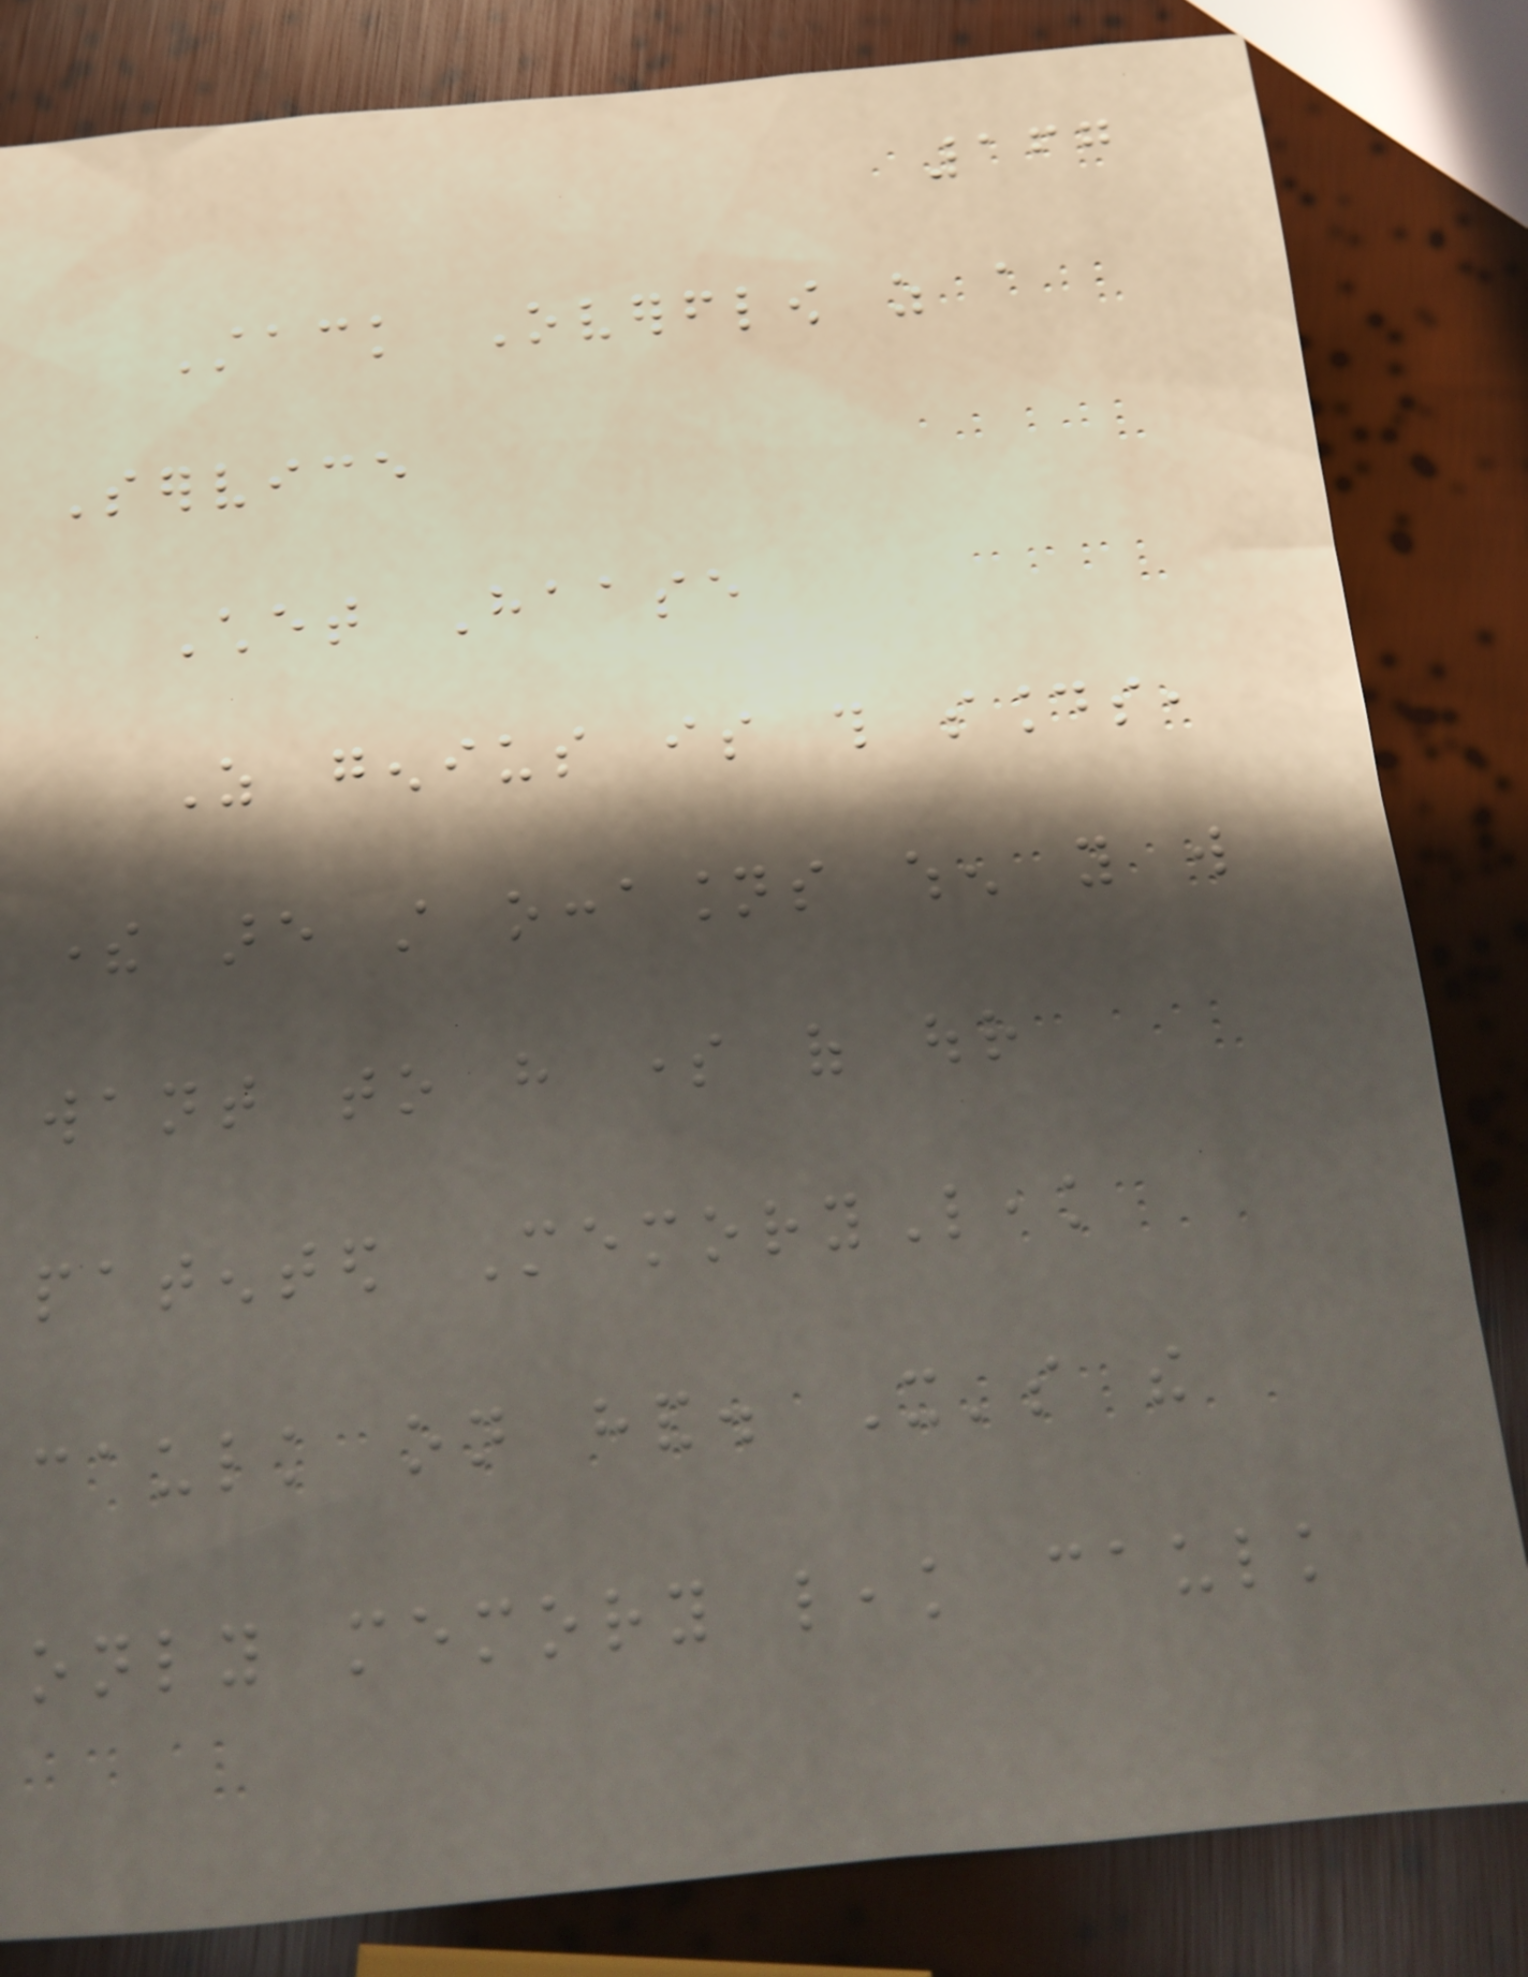167
Stack Overflow as a
Service
Chet Haase
As genius is this sounds,
there are still occasions when you will
want to have some of our
patented MemoryLeak
caulk on hand. It's the
only memory leak caulk
